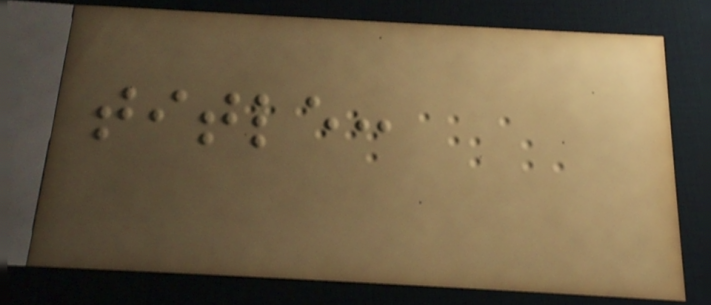title:
